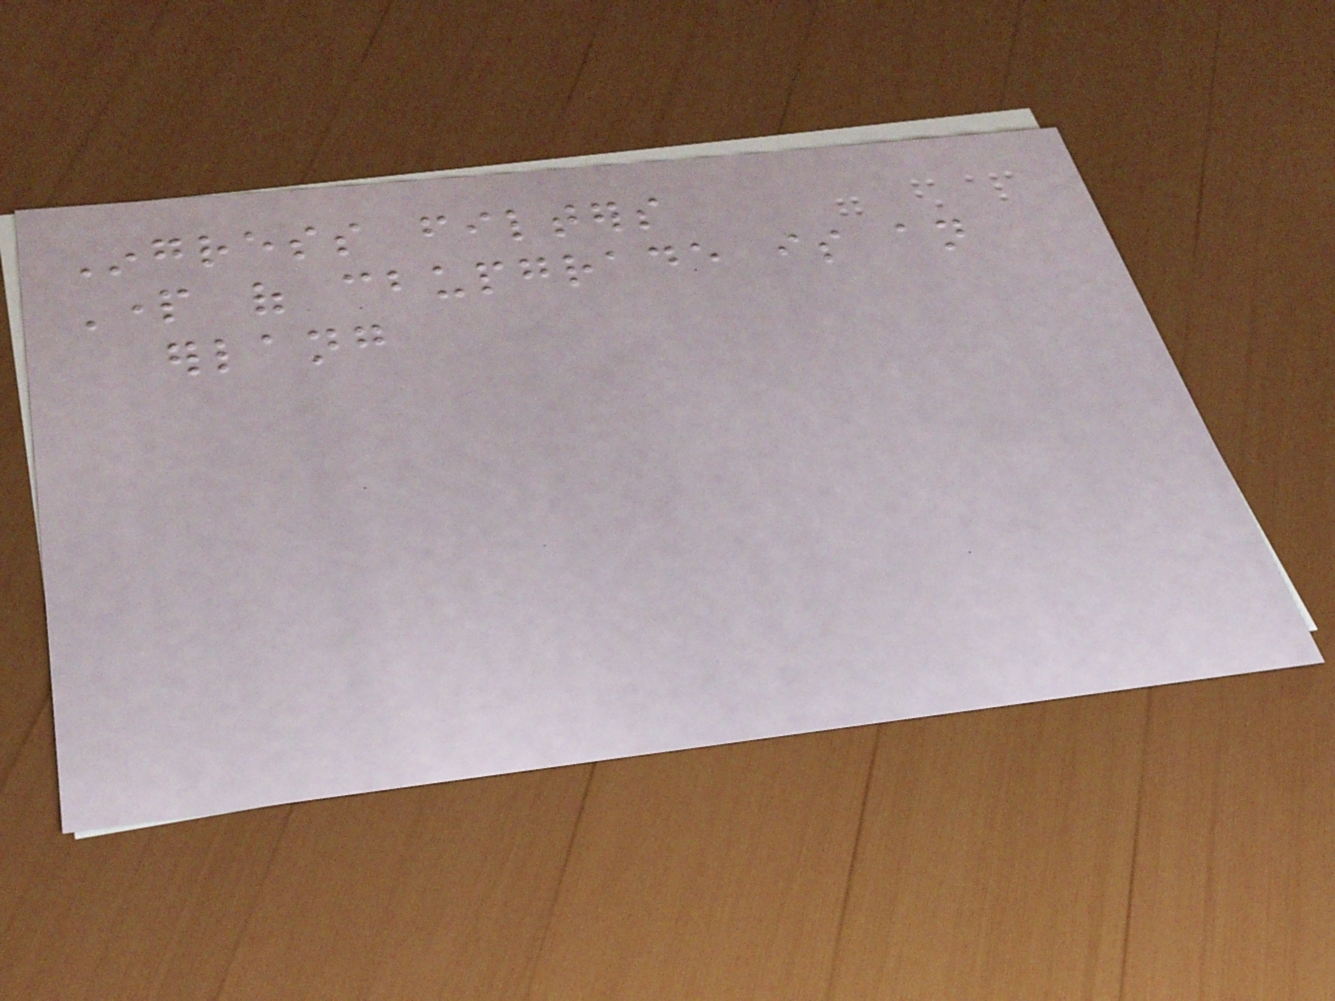Ingress filters
Part of cbupgrade is an
erlang
